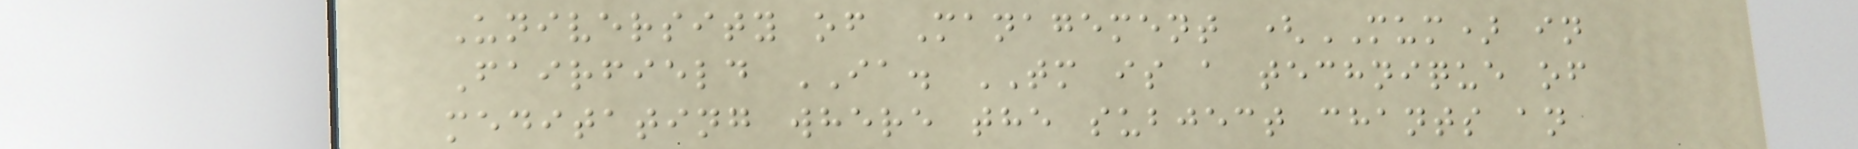University of Management (MUM) in
Fairfield IA. TM is a technique of
meditating where the subject chants an
